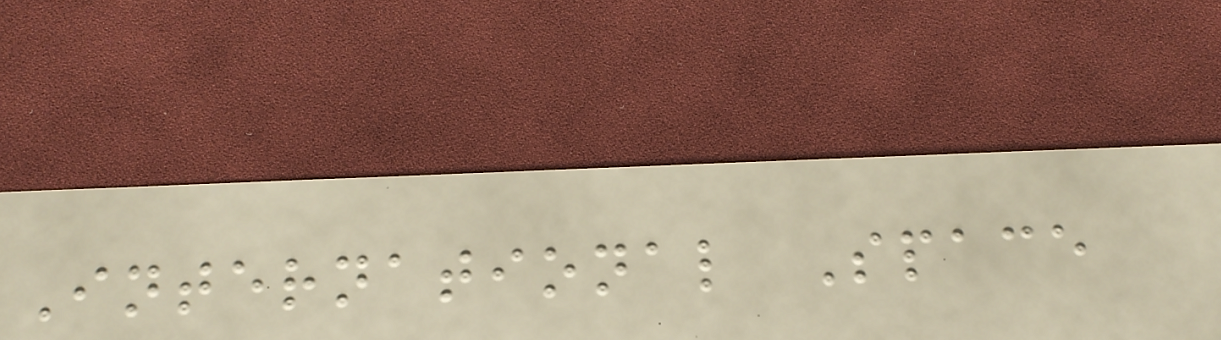International Space
